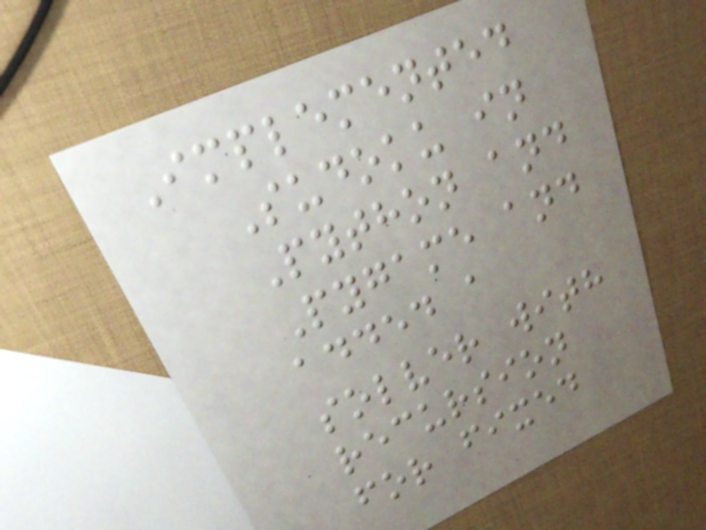Implemented
Sudoku in
Python and
Pygame and
added a
solver with
recursion
for fixed
